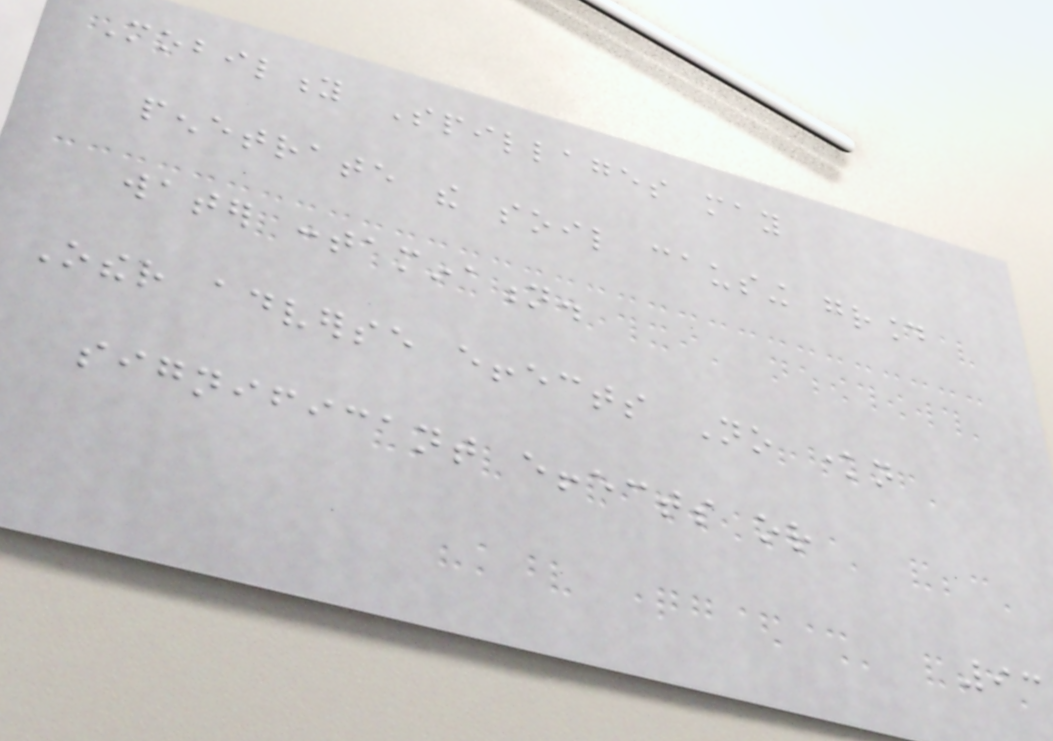Mobility Spillages may
penetrate the soil causing ground
water contamination.
Other adverse effects No known
significant effects or
93
